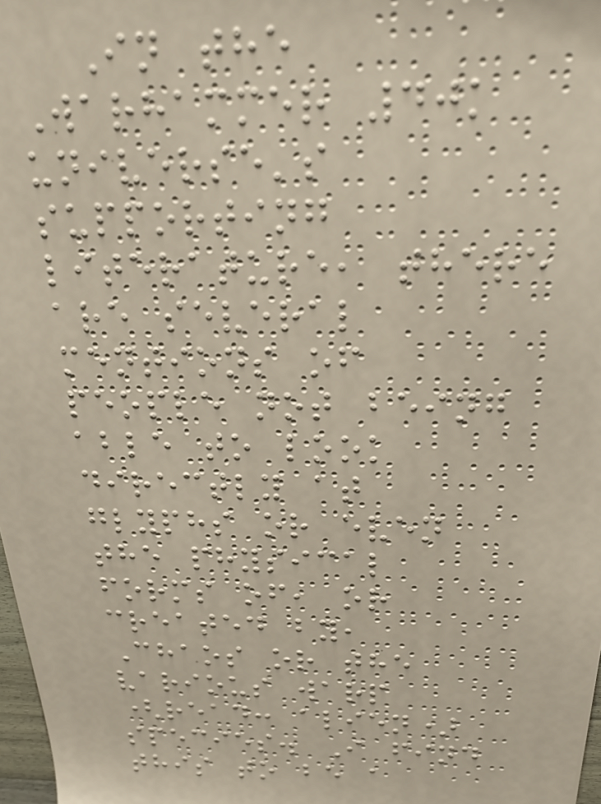In the
Warhammer 40k
universe's
supporting
literature, there
are several
mentions of
people not being
able to look
directly at
glyphs or even
the physical
forms of, or
created by,
Chaos or the
various warp
(read: alien)
species. I find
this to be a
